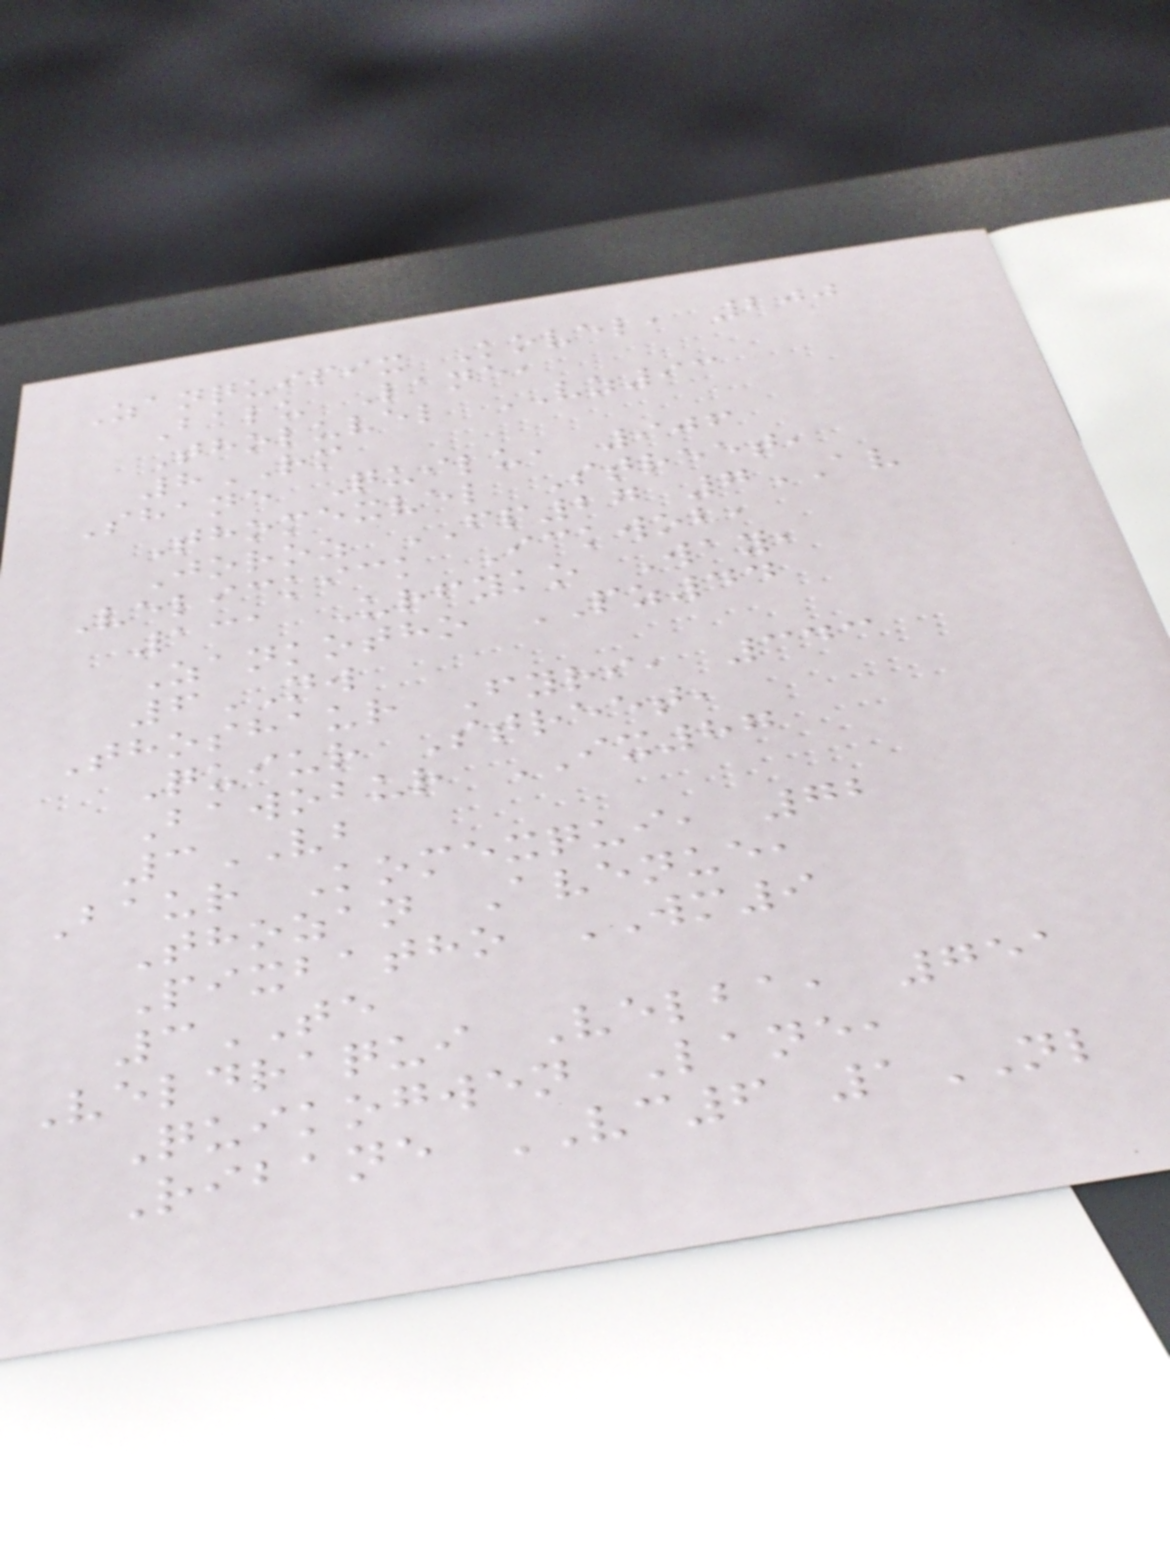Zanquipix Kovel, 200
Balu Lane,
Tholuvel VZ93
8RM
Shane Quilu, 906
Thomexvel Street,
Joroz FP27 7AV
Velickick Ickwob,
131 Urfyko Way,
Zankotho PZ44
6NW
Thoshaur Fyri, 343
Quiur Street,
Bawobur IX87
3VB
Baur Komexqui, 72
Thozan Avenue,
Pixbatho WM9
3TE
Veldraqui Velba, 751
Quikogwen Lane,
Ribane VC6 1NL
